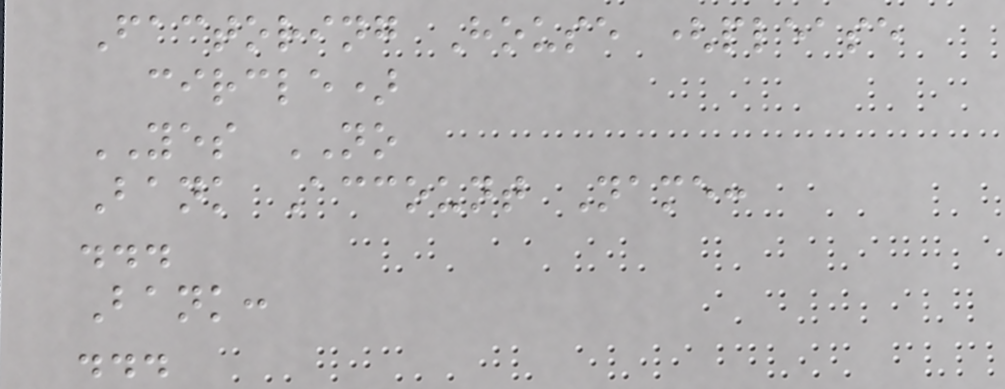Factoring House (please
circle)
YES NO
Bank Account Name:
...
Bank:
...
